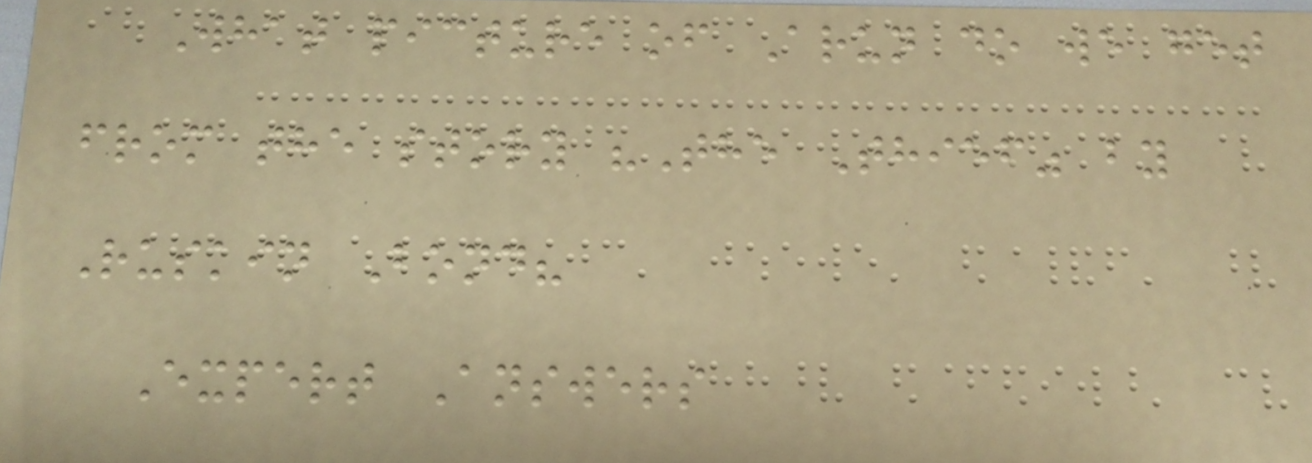What picture of Arun do we get
from the story "The Thief" by
Ruskin Bond?
Expert Answers
